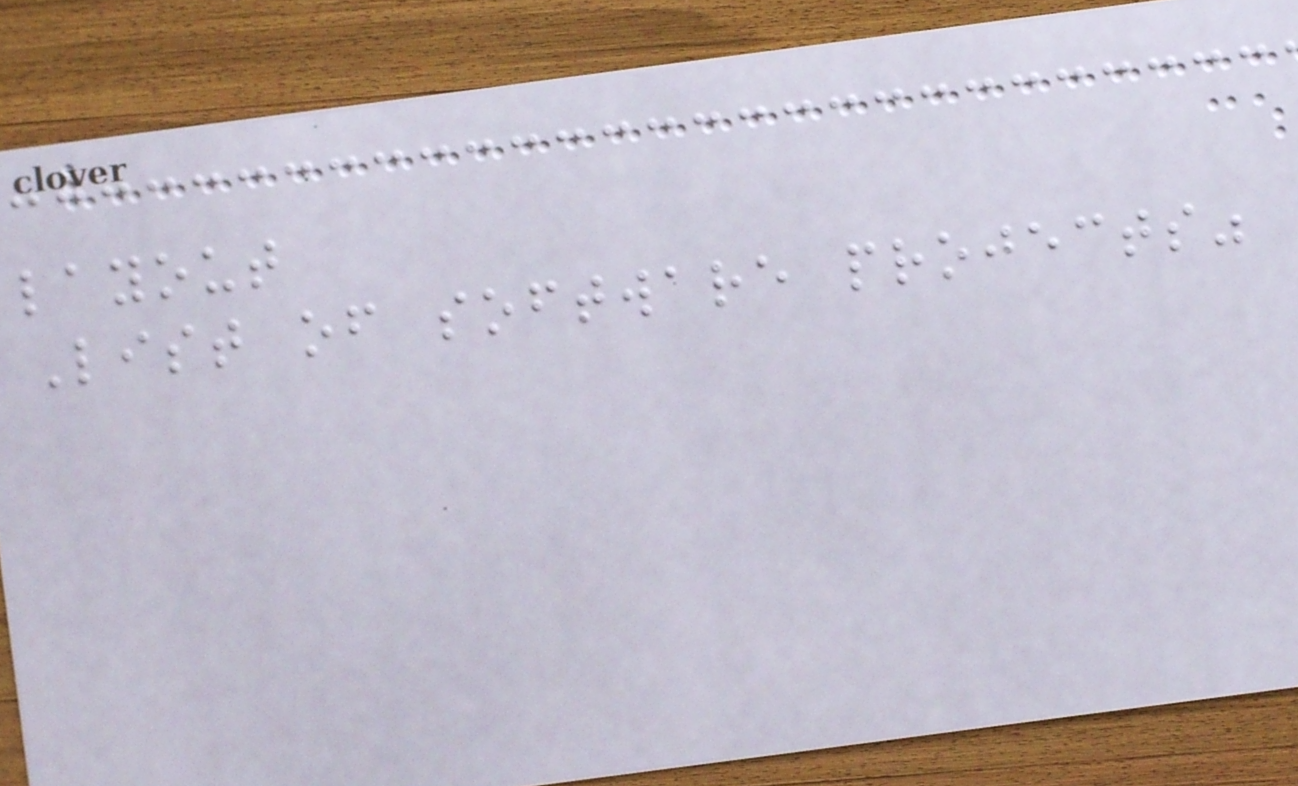layout
List of software projects"
